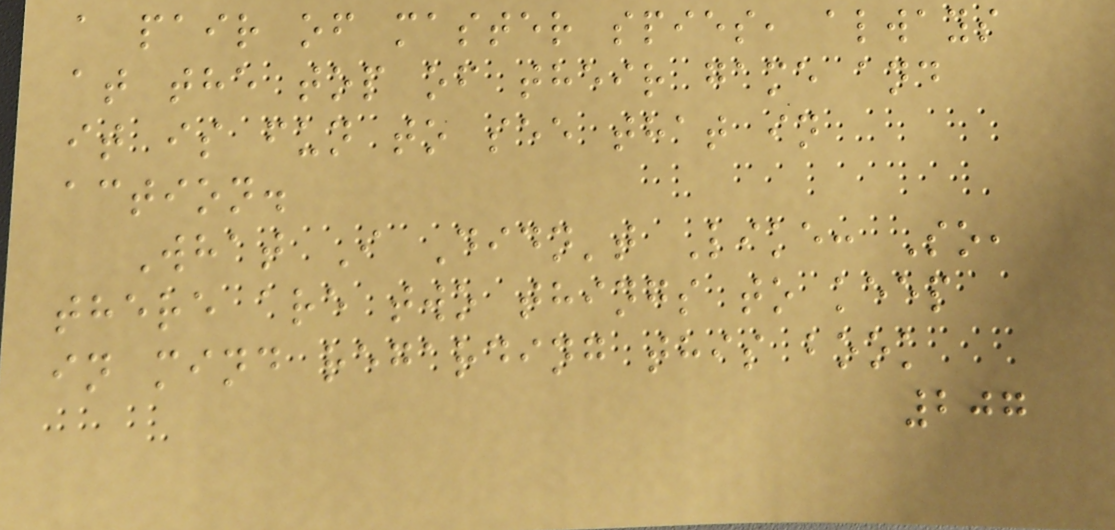a pair of master spies, always
at the top of their game and
it is fun to see that in
action.
What I Didn't Like: So,
there are two things to keep
in mind regarding this book
207
